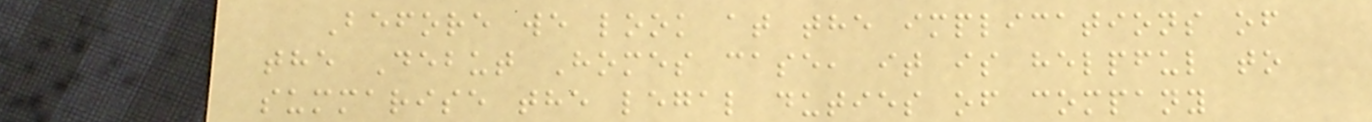Before we look at the implications of
the Debut Homes case, it is helpful to
summarise the legal duties of company
